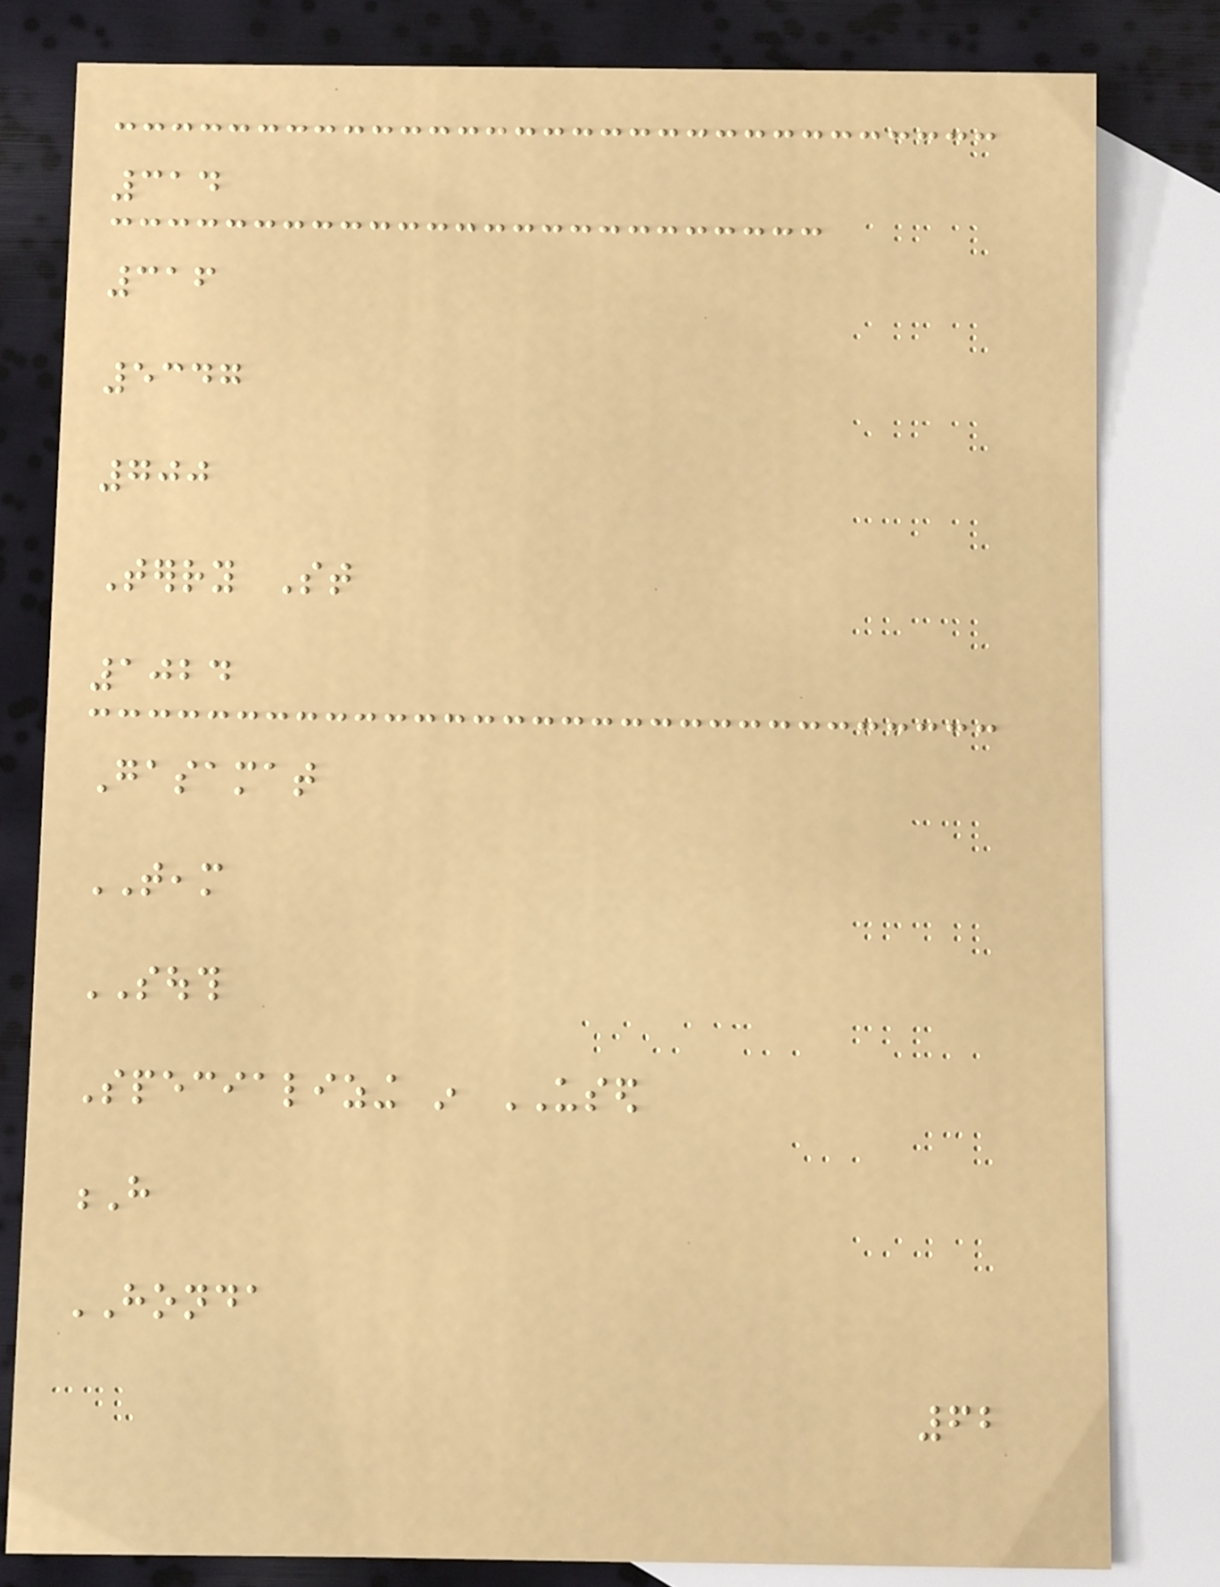314
316
5347
700
Terry St
1024
Gasamat
TEAM
SOUTH
Specializing in USED
H
HONDA
62
